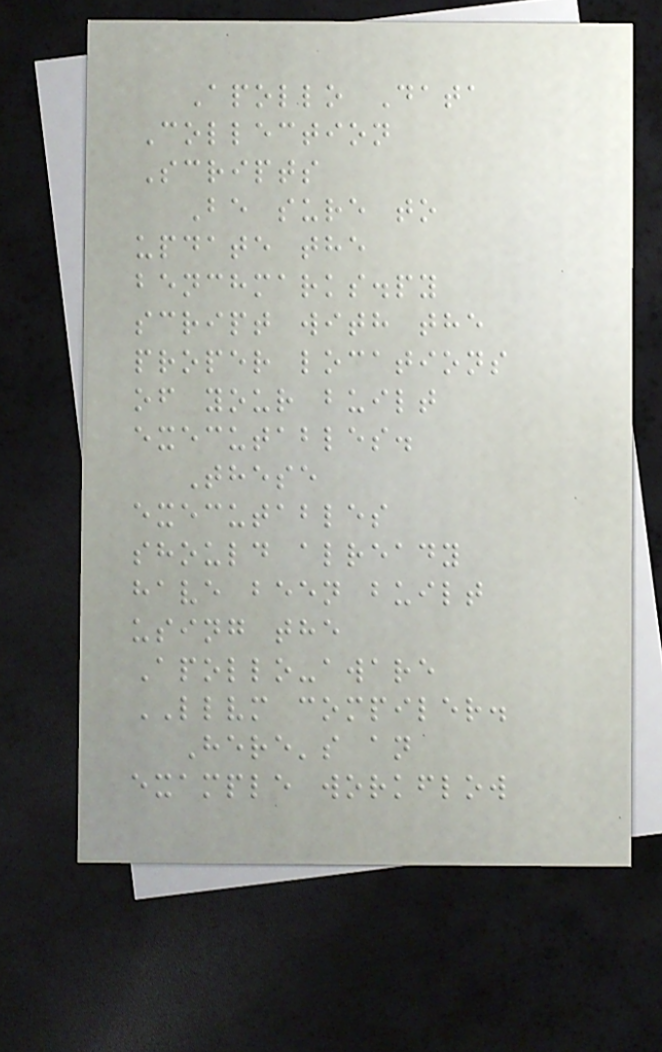Apollo Data
Collection
Scripts
Be sure to
update the
benchmarks.py
script with the
proper locations
of your built
executables.
These
executables
should already
have been built
using the
Apollo-aware
LLVM compiler.
Here's an
example workflow
